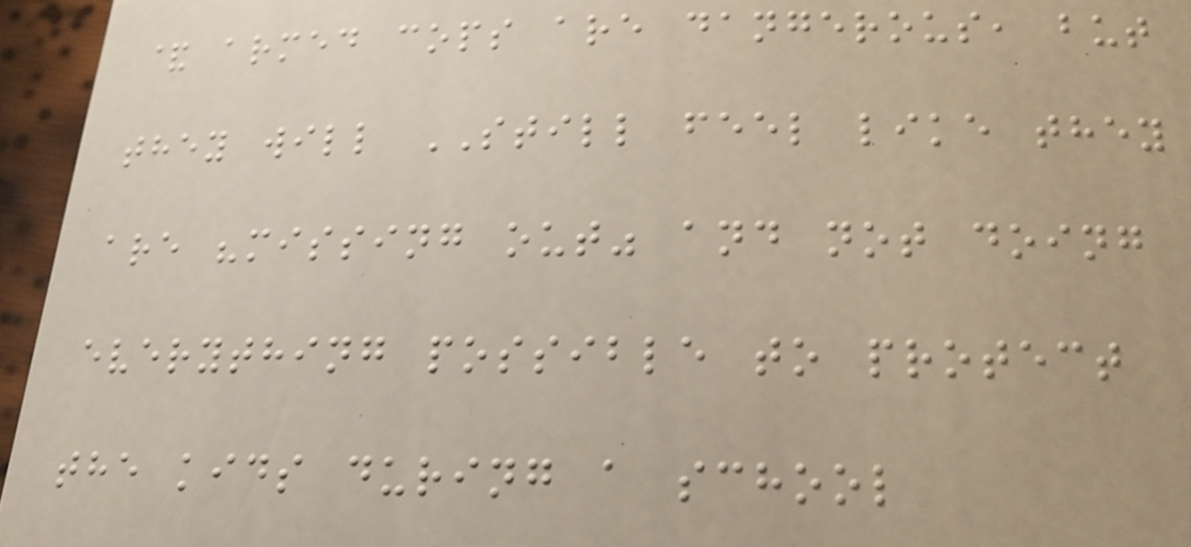& armed cops are dangerous, but
they will STILL feel like they
are "missing out" and not doing
everything possible to protect
the kids during a school
